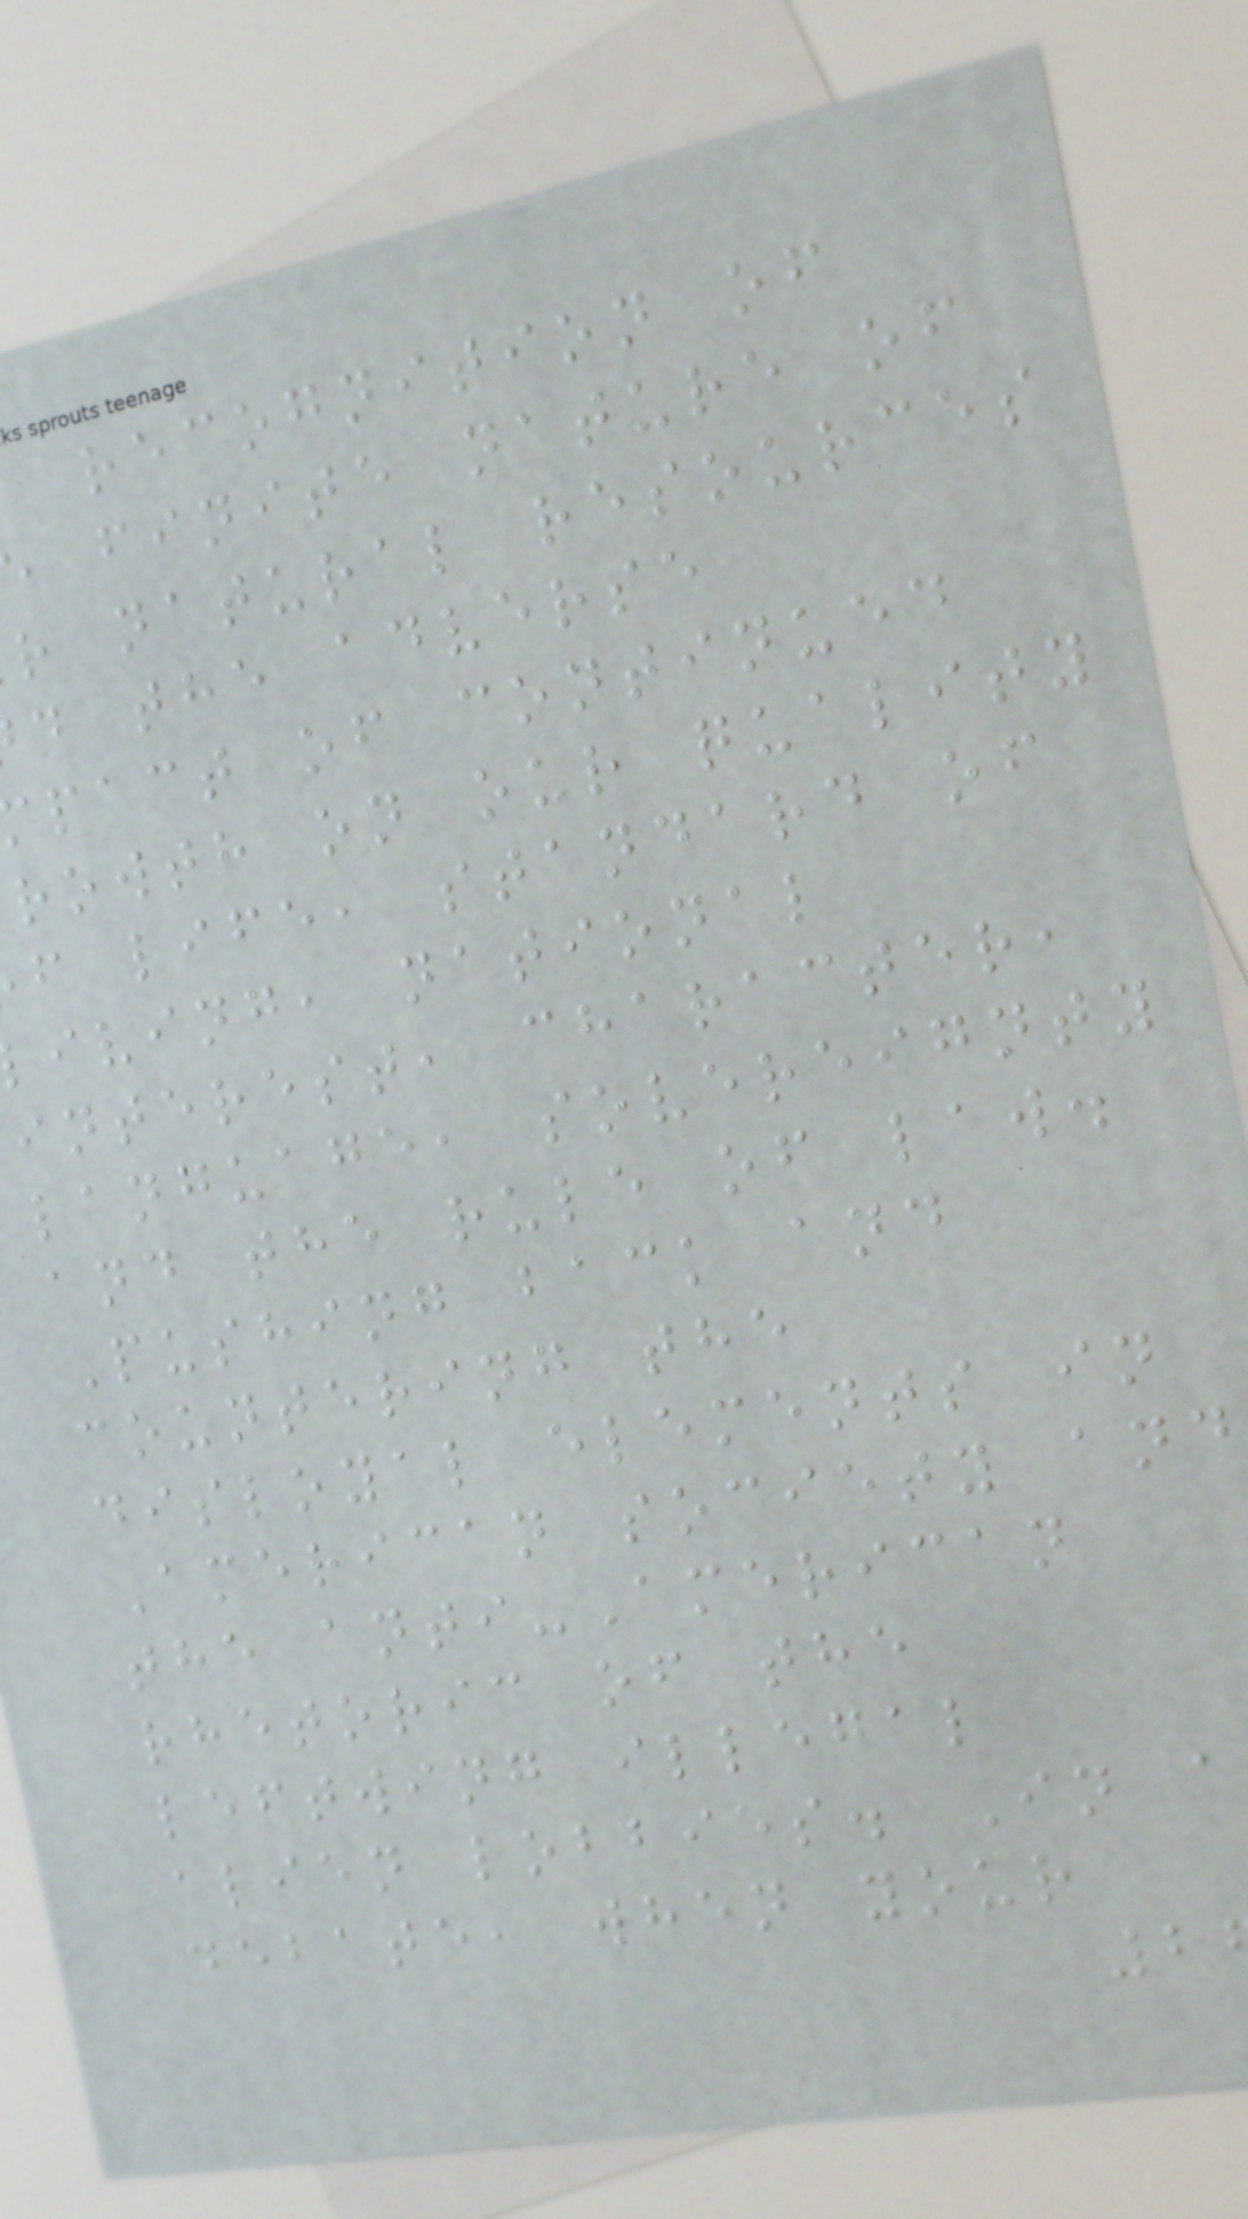recognition of
finite nature of
r natural resources
d the adverse
pact of continued
rowth on our quality
f life, standard of
iving, national
interest, character,
language, sovereignty
and the rule of law.
Pushing back and
countering the
disloyal elements in
American society and
the anti-American
rhetoric of the
leftwing illegal
alien lobbies. In a
debate, when your
